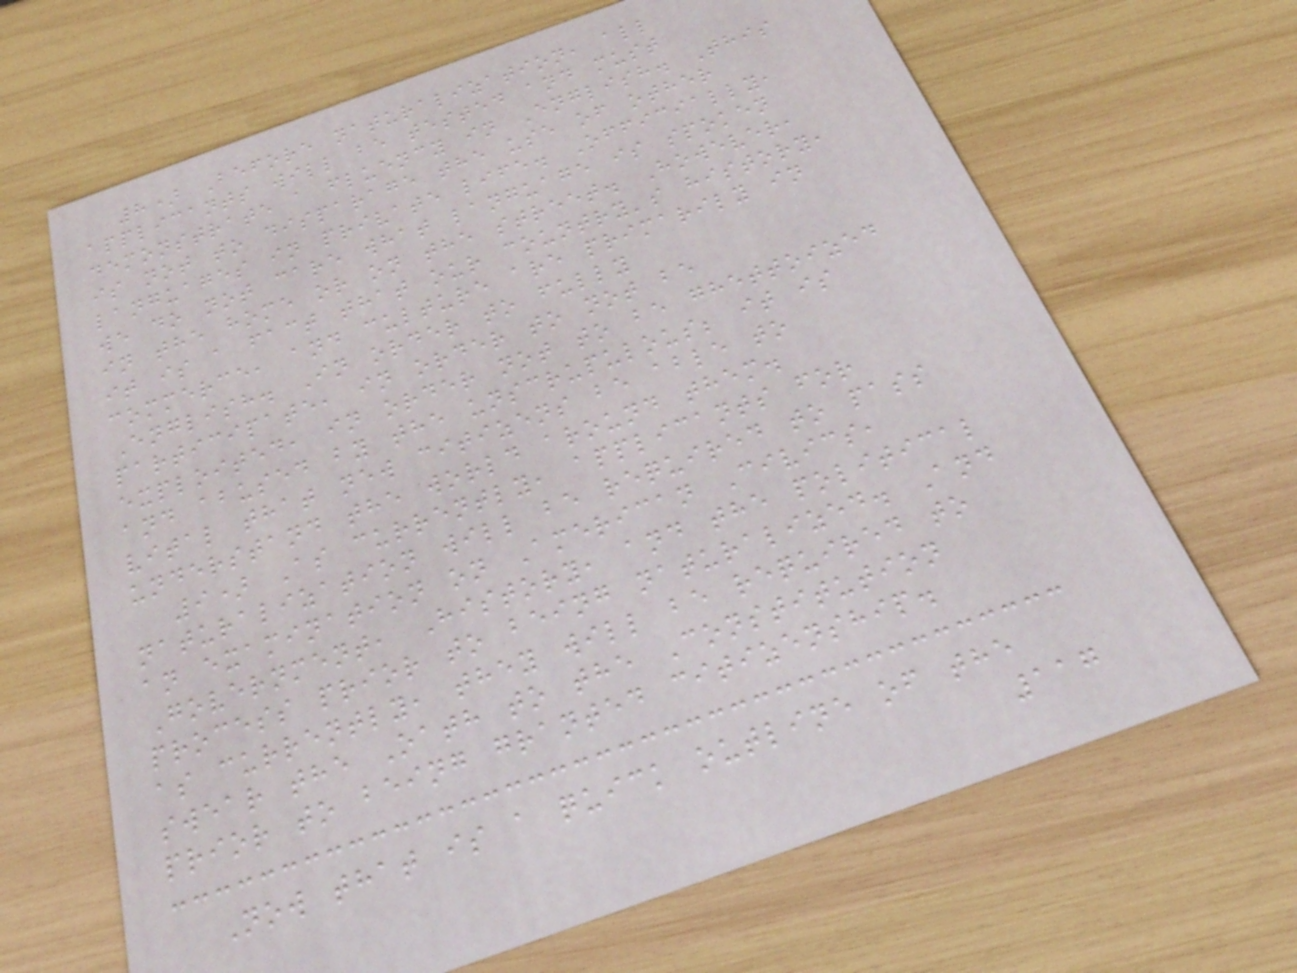8) Before naturalization, all
applicants will be tested and must
demonstrate a fluency in English. This
is not to disparage the use of other
languages in private life. Officially,
we do not care what language is spoken
in the home or on the street. However,
it is a fact that our country's history,
commerce, and culture are primarily in
English. In order to fully
participate, in order to not be
exploited, in order not to be ghettoized
and abused by the unscrupulous; it is
vital that new citizens be able to
understand the world around them.
9) As currently, applicants for
naturalization will be required to pass
an examination on American Civics,
Government, History, and the political
process prior to being naturalized. And
as currently, they will be required to
swear the Oath to the Constitution
prior to being granted citizenship.
Now that is a quick outline of the
117
